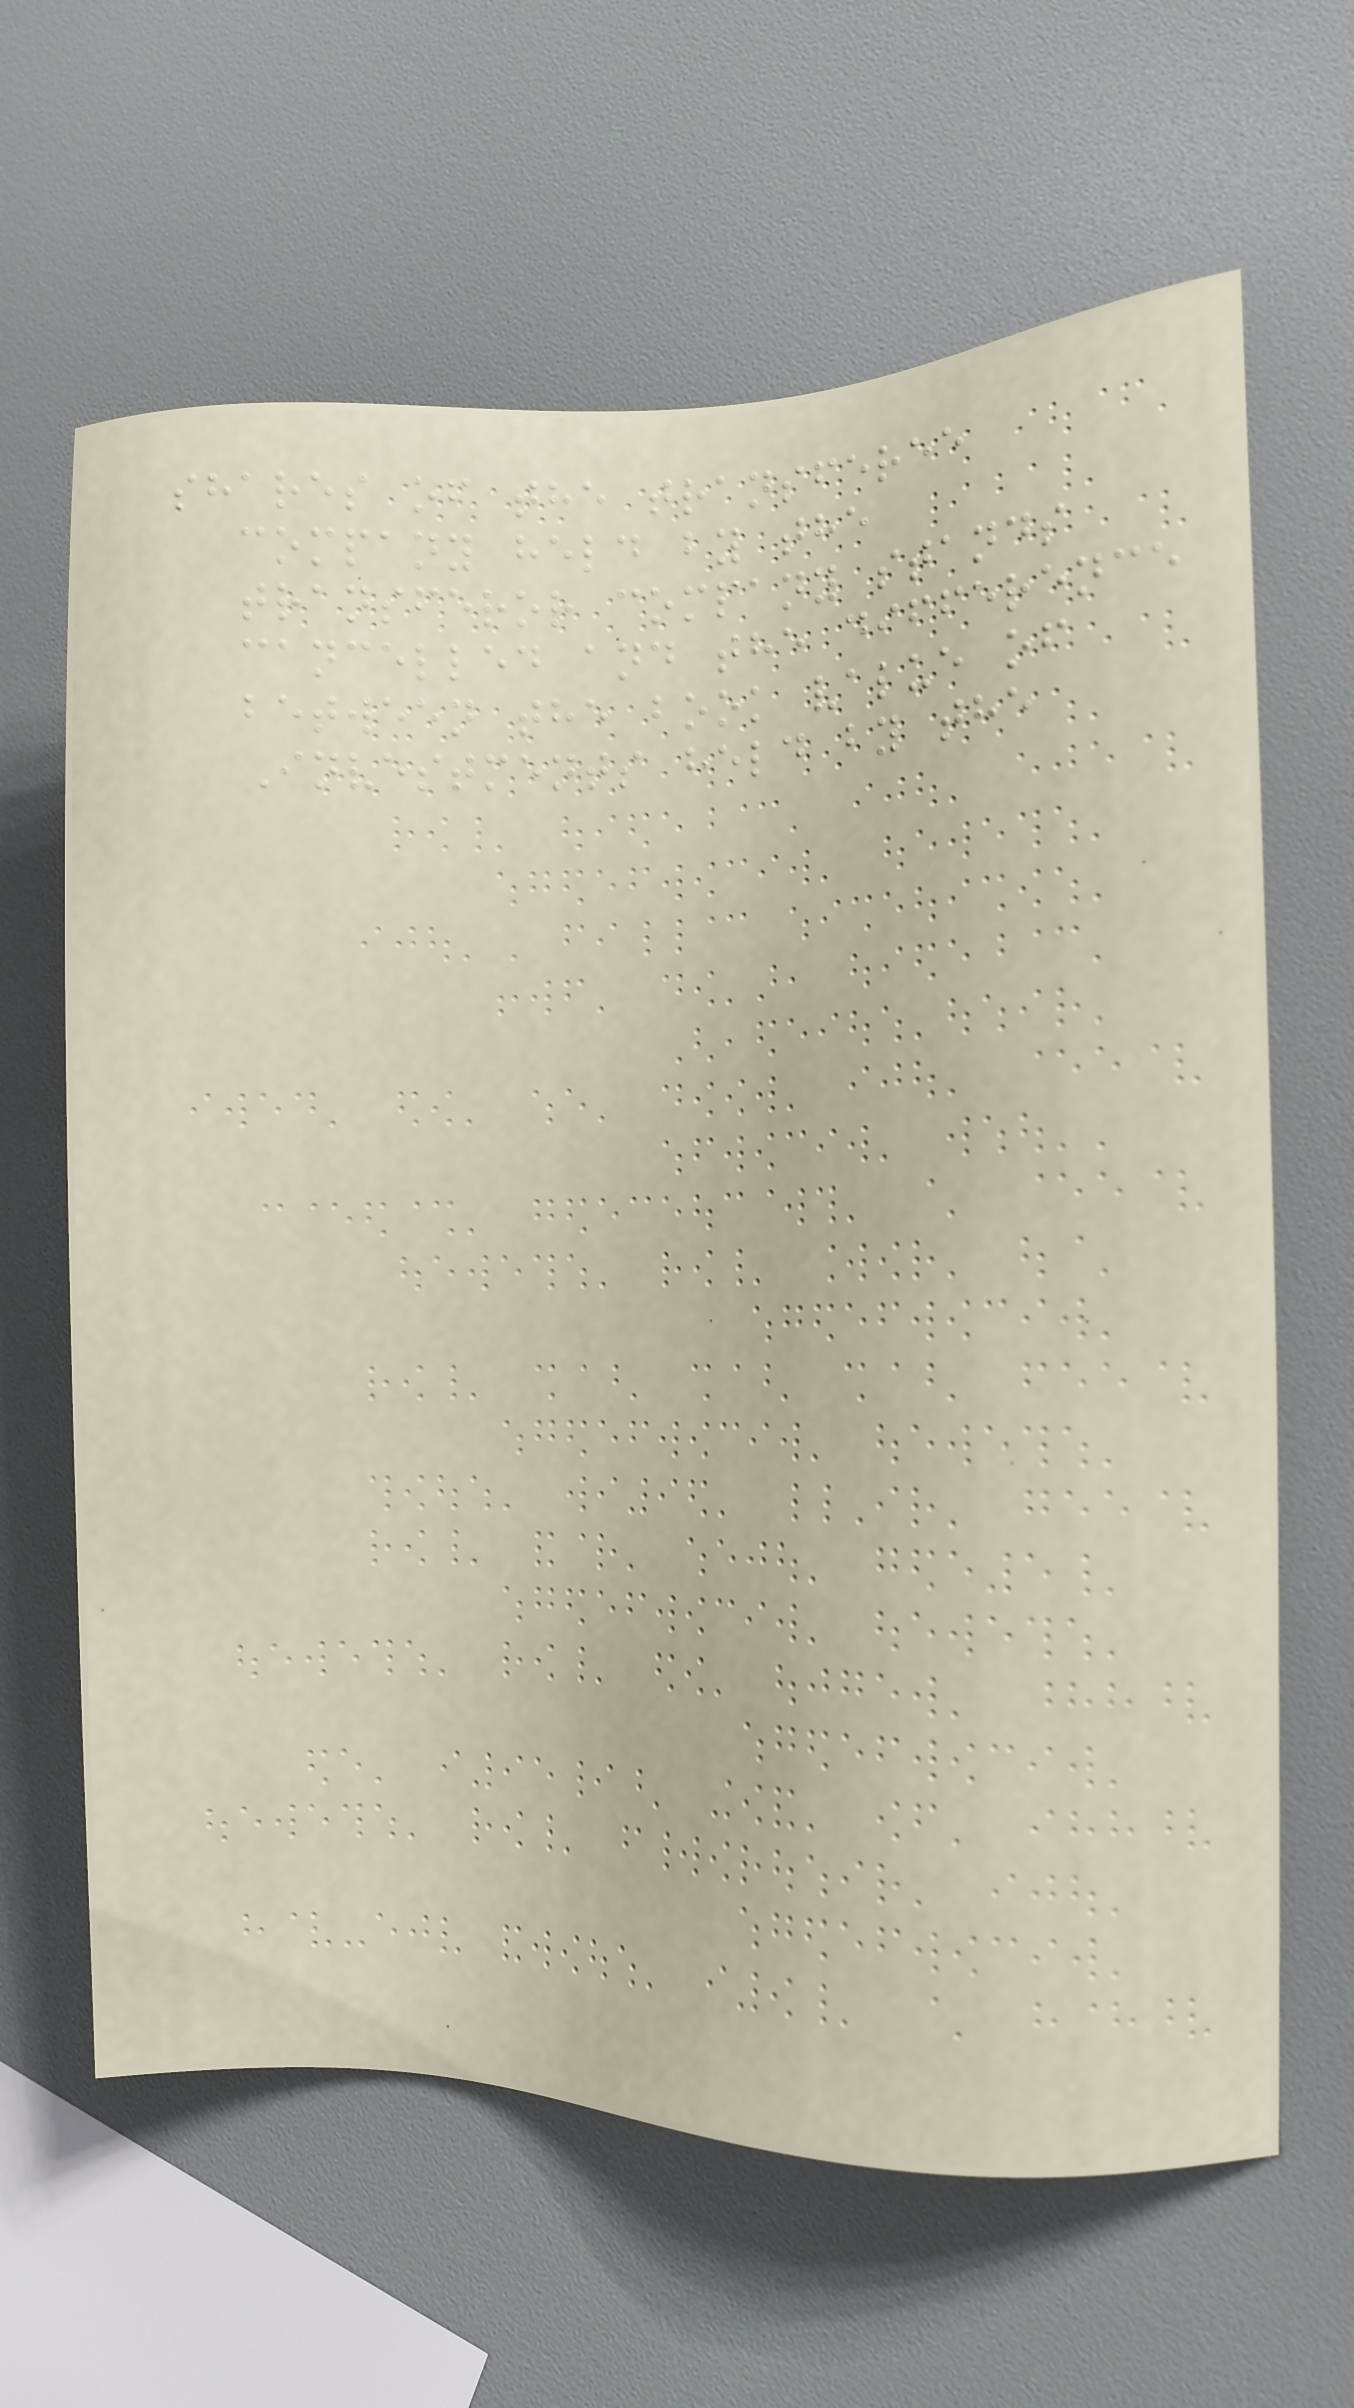shares of the transferee
company held by the
transferor company stands
cancelled and the difference
between the book value of
Investments held by the
